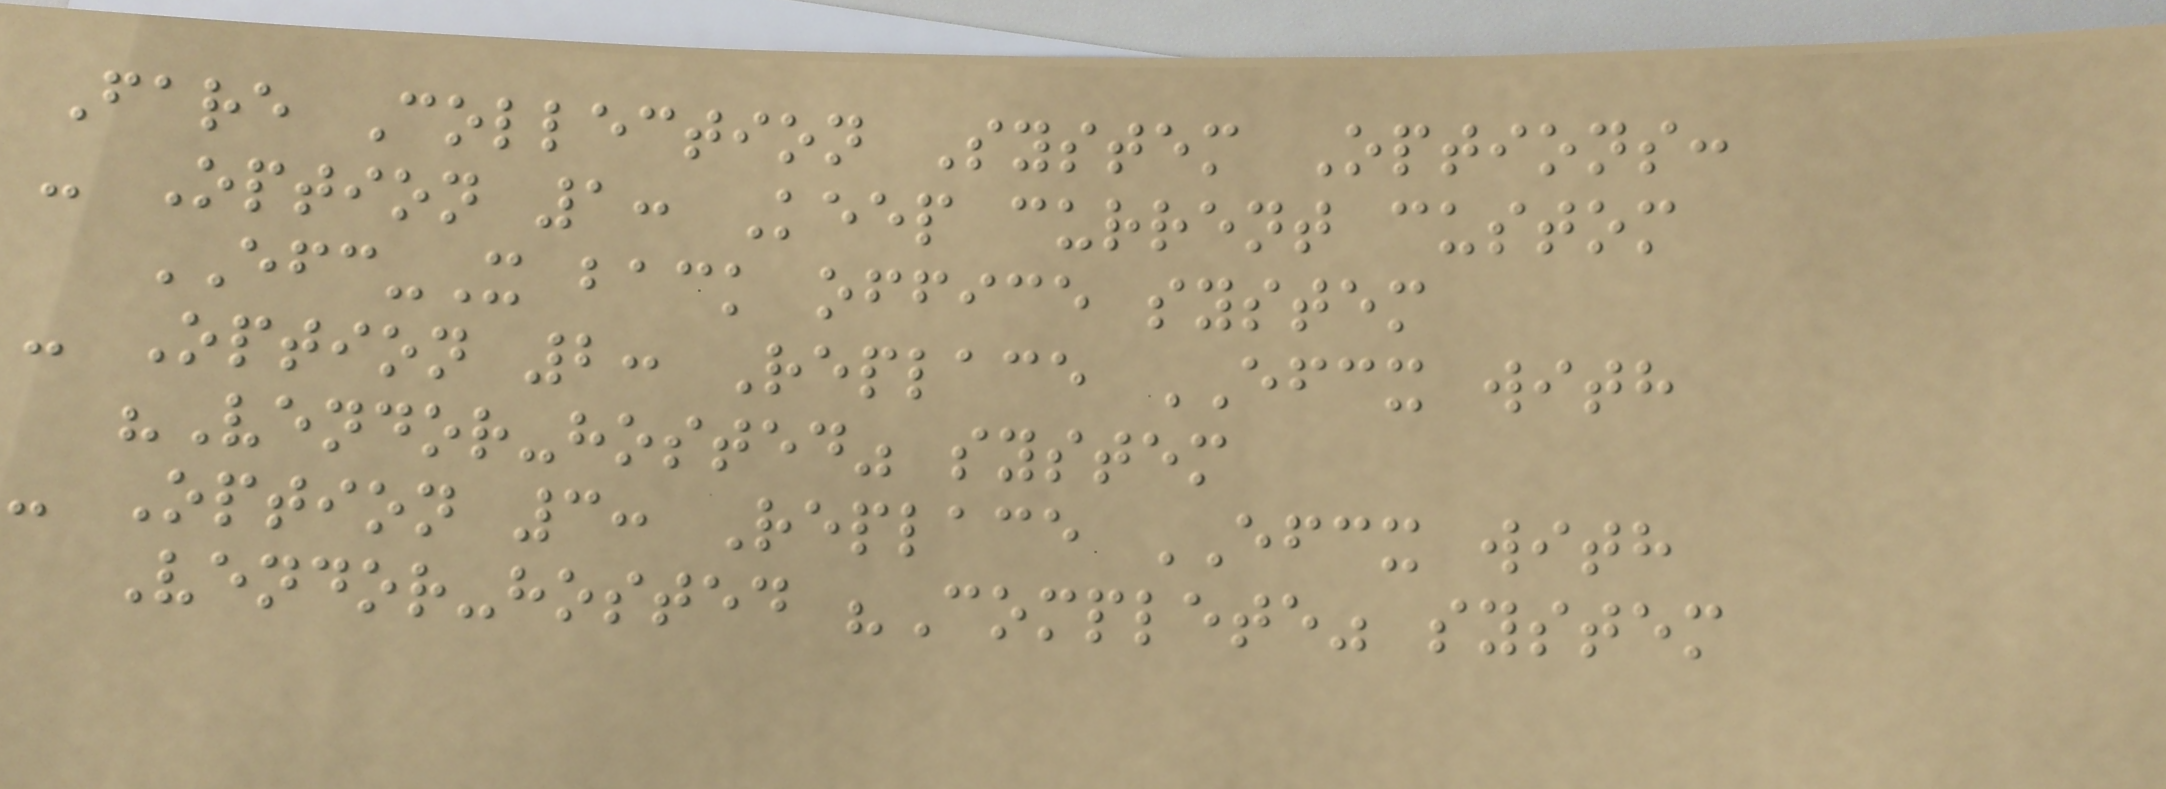Fare Collection System Options:
- Option 1: Keep current custom
EFC-X back office system
- Option 2: Replace EFCX with
"Vendor-hosted" system
- Option 3: Replace EFCX with
Vendor-hosted "Complete" system
